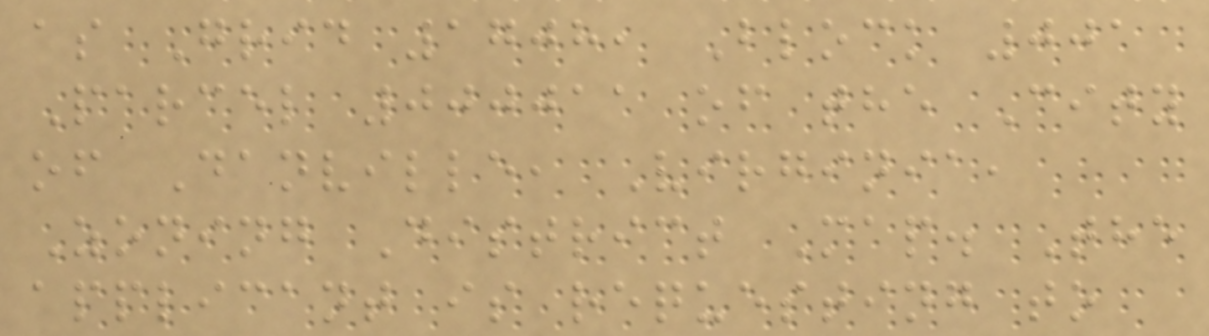as Grid 1708, Block 001
Parcel 000011 of the City
of Danville, Virginia,
Zoning District Map. The
applicant is requesting to
